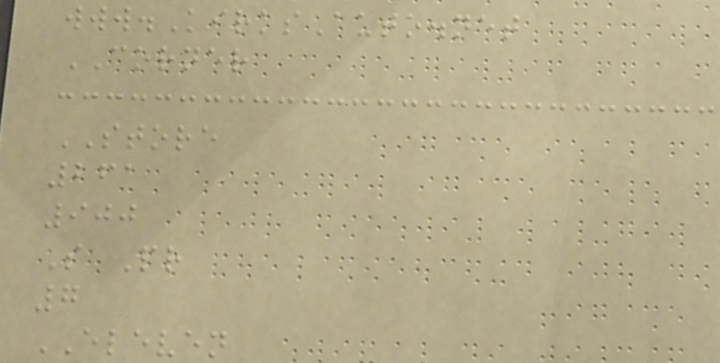www.KirksAuto.net
CORNER
STORE
261
900
S Pr
7
ELEVEN
